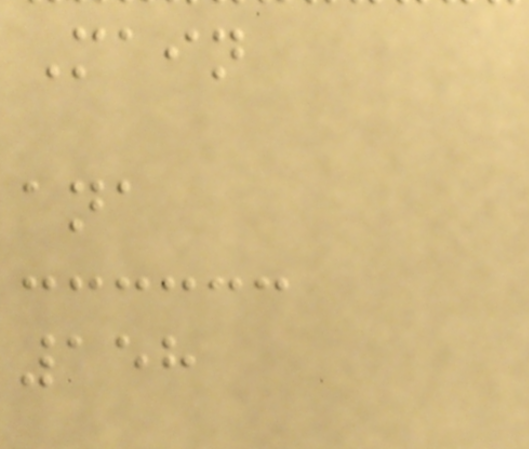Main
ana
158
